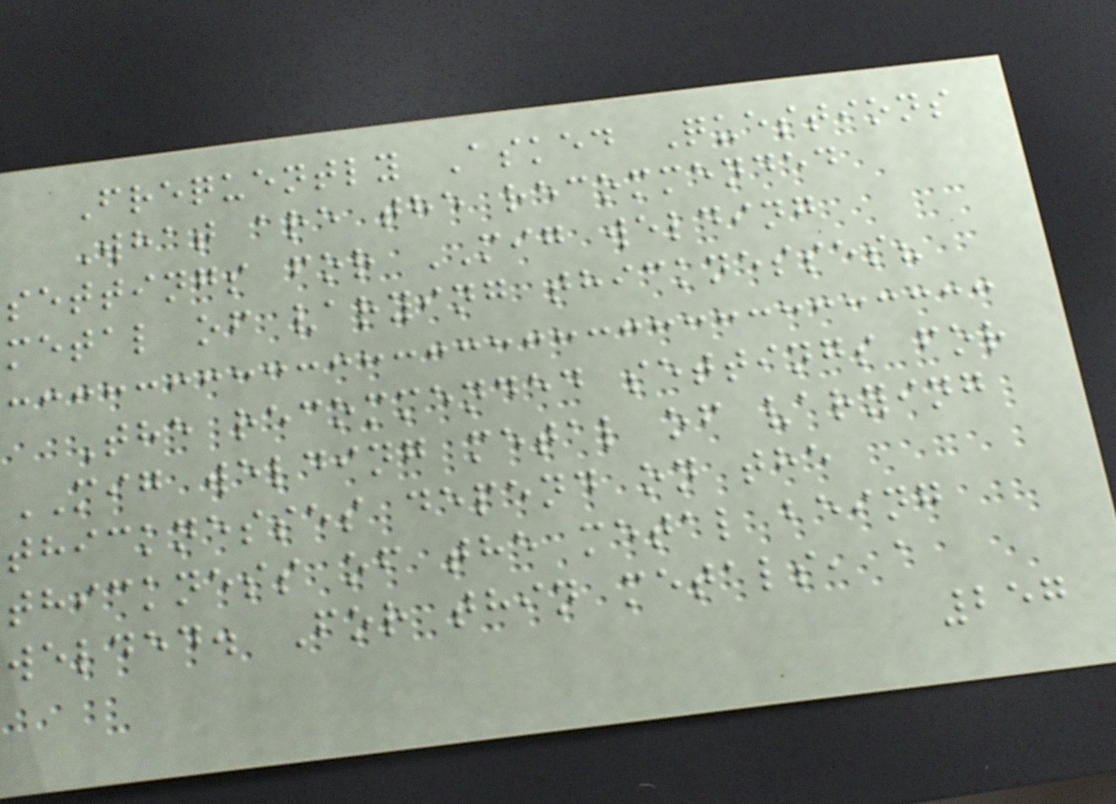Frequently Asked Questions
What are the recommended
settings for MIG welding
metal of varying thicknesses?
The recommended settings for
MIG welding metal of varying
thicknesses depend on the
thickness of the metal being
welded. For thin metals, a
257
